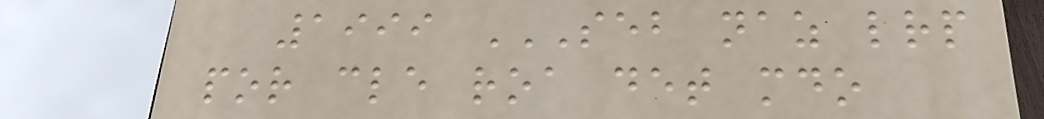1999 SEB NAZ LRP
POR CLE ROA DET MDO
